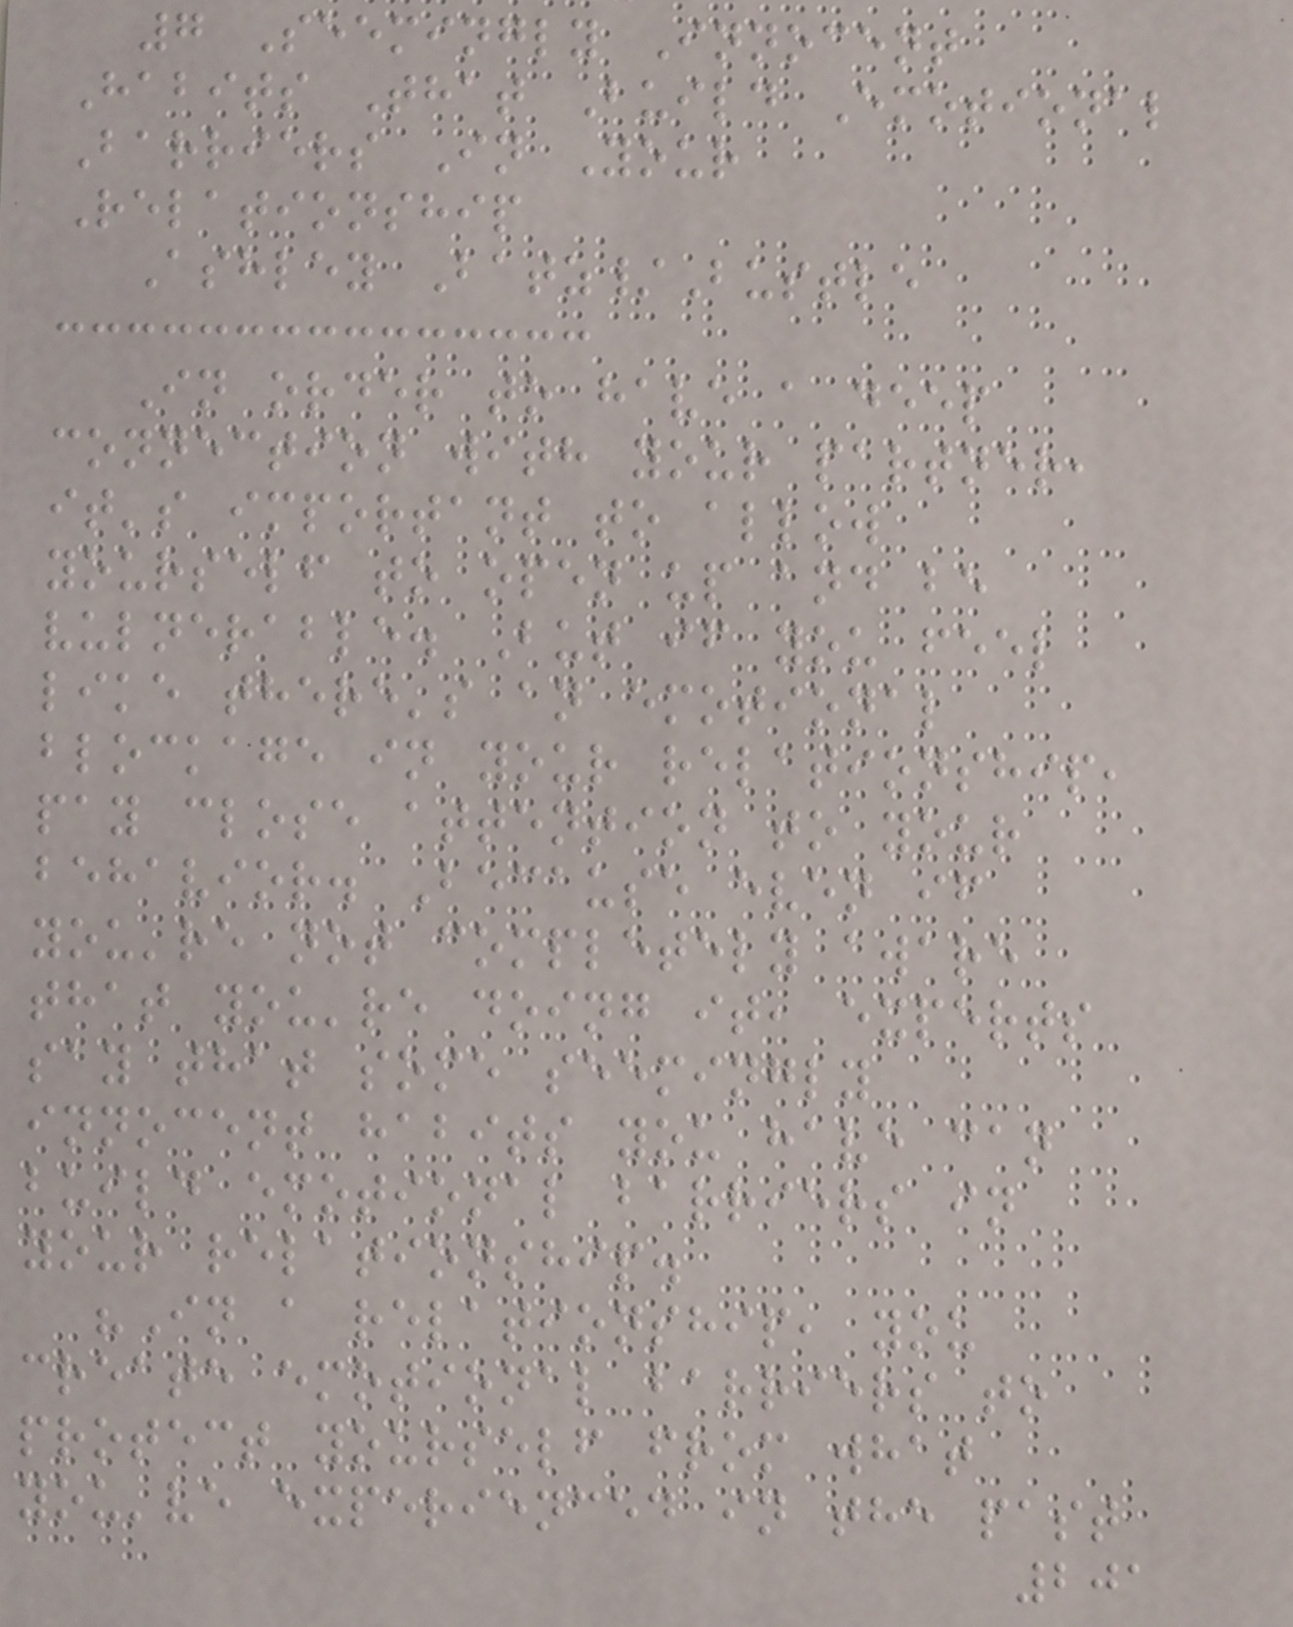7 Seemingly Innocent
Habits That Build Emotional
Barriers In Your
Relationship
Ashley Batz/Bustle
In order to have a deep
connection with your partner,
it's important to allow
yourself to open up and be
vulnerable. But if you feel
like there's an emotional
blockage in your relationship,
pay close attention to your
behavior. Because even if
you're not completely aware
that you're doing it, experts
say that some seemingly
innocent habits you have can
build emotional barriers in
your relationship.
"In a relationship, you
create emotional barriers to
protect yourself from what
you've experienced in the past
201
